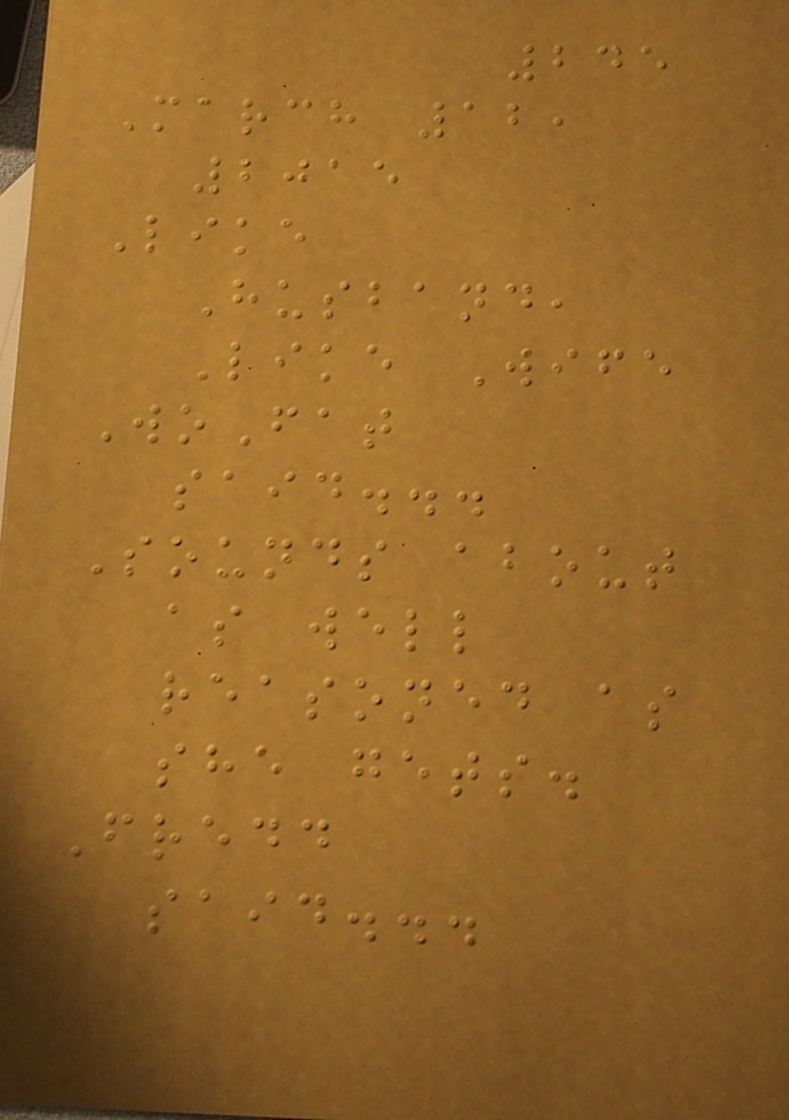245
March 12,
2015
Like
Husband,
Like Wife
WoFat
said...
Sounds about
as well
reasoned as
she gets.
Fredd
said...
